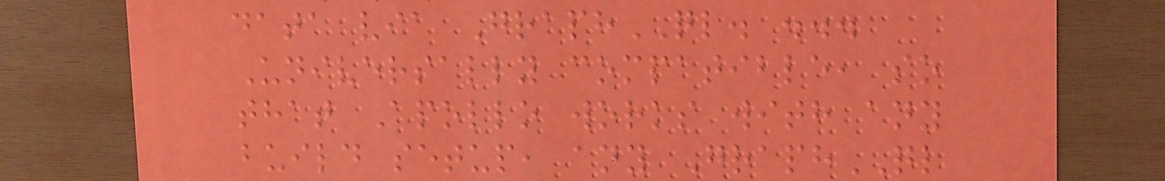data via GraphQL. ...
Universally compatible, so
that Apollo works with any
build setup, any GraphQL
